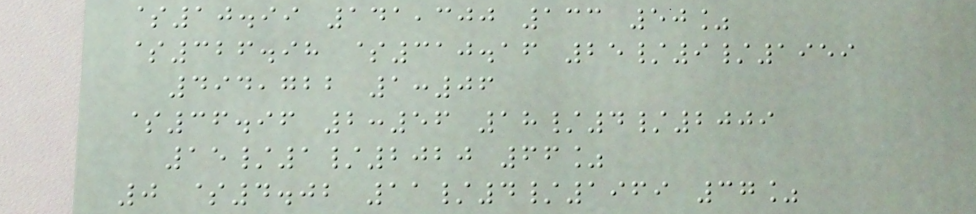$10.99 141,300 133 50%
$326.98 $310.16 25/9/1959
494,722 1:06
$36.96 2:56 18/4/2009
15/1/2020 66%
0 $4.02 11/4/1969 37%
